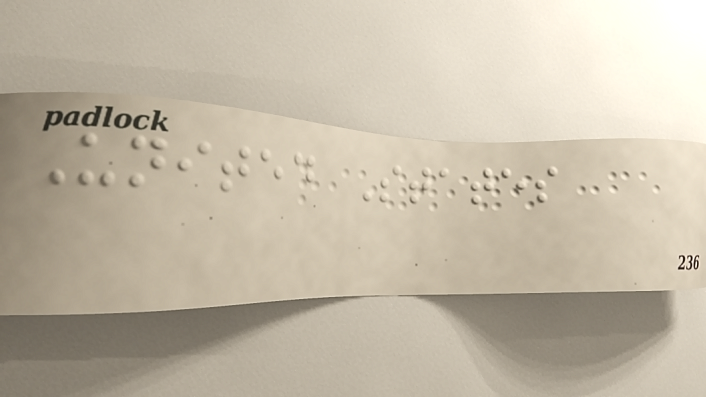United States
